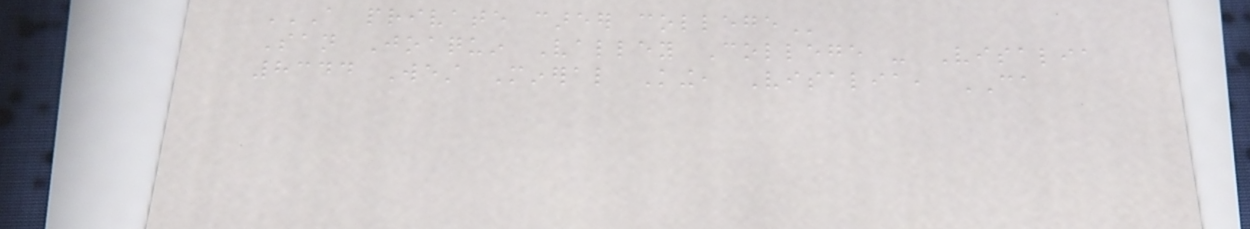A PRIVATE CAREER COLLEGE
San Joaquin Valley College - Visalia
8344 West Mineral King, Visalia, CA
